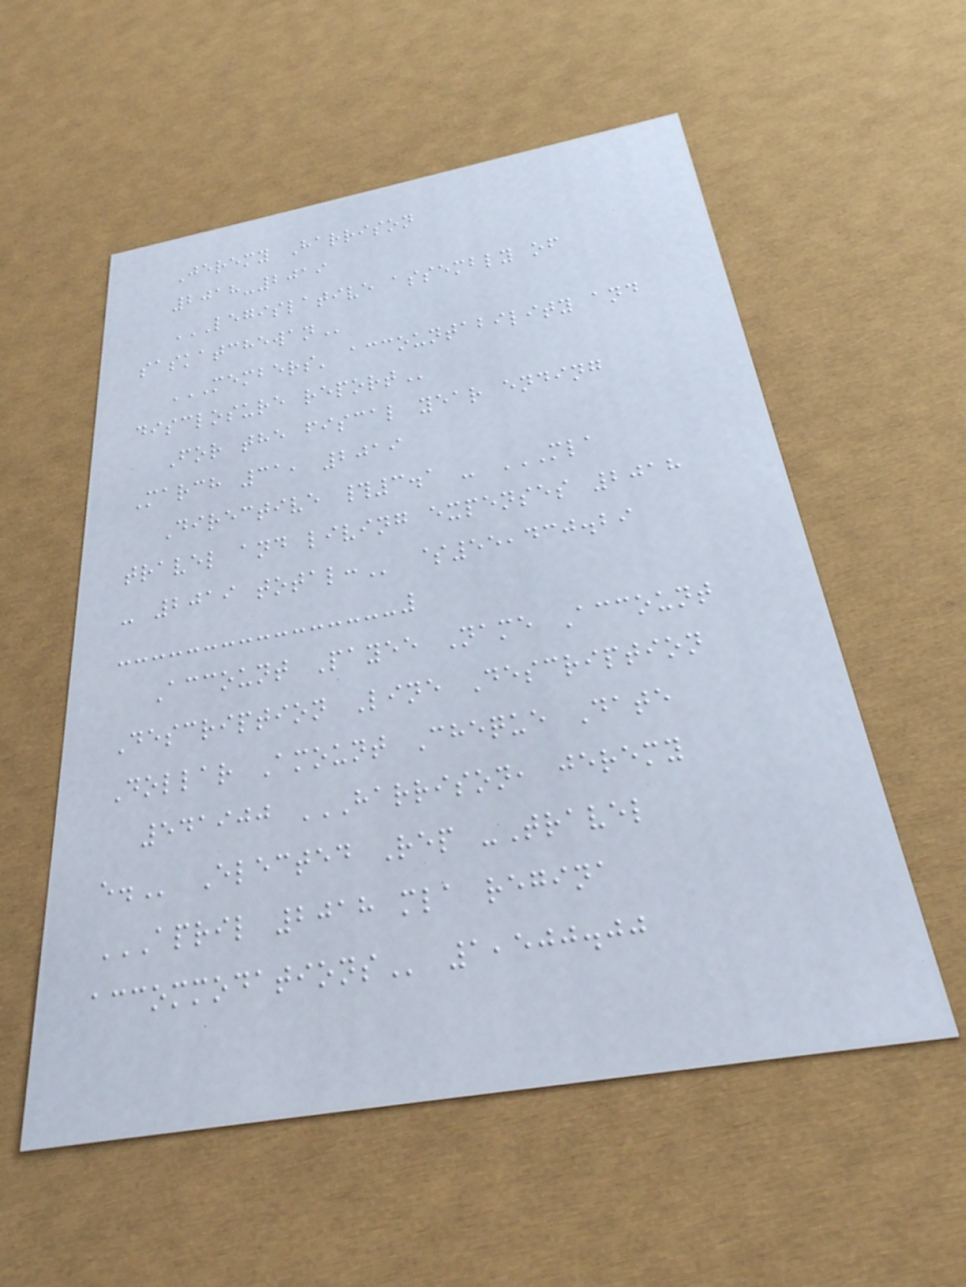Jeremy Harrison
2018-2019
LEGISLATIVE ASSEMBLY OF
SASKATCHEWAN
MEMBERS' ACCOUNTABILITY AND
DISCLOSURE REPORT
For the fiscal year ending
March 31, 2019
Directive #3.1 - MLA
TRAVEL AND LIVING EXPENSES 2018
- 2019 TOTAL: $55,430.29
Account Payee Name Account
Description Line Description
Dollar Amount Cheque Date
541900 HARRISON, JEREMY
E. Elected Rep -Travel
APRIL 2018 MLA REGINA
ACCOMMODATIONS 1,500.00
